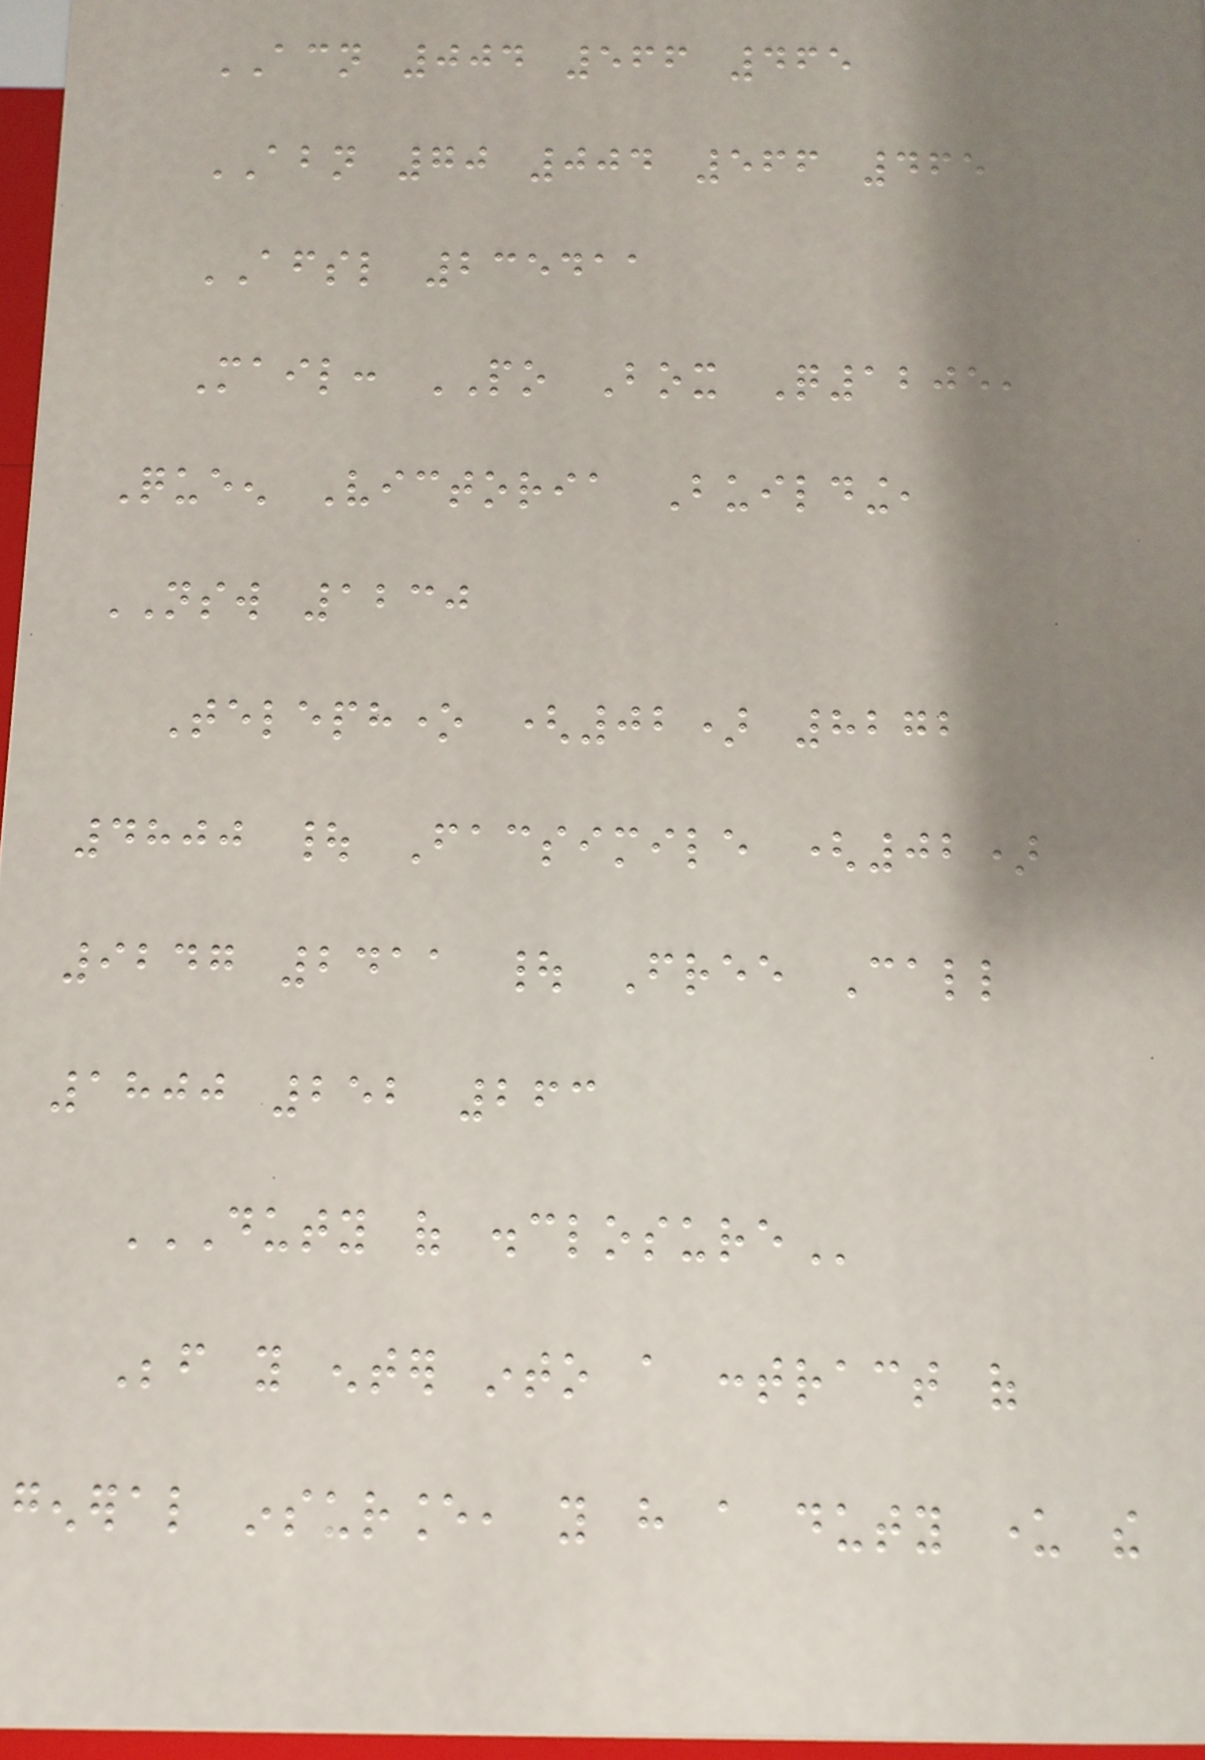ACN 004 566 465
ABN 70 004 566 465
AFSL 235411
Mail: PO Box Q1205,
Queen Victoria Building,
NSW 1230
Telephone (02) 8272
4800 | Facsimile (02)
9247 2411 | Free Call
1800 252 263
DUTY OF DISCLOSURE
Before you enter into a contract of
general insurance, you have a duty under the
